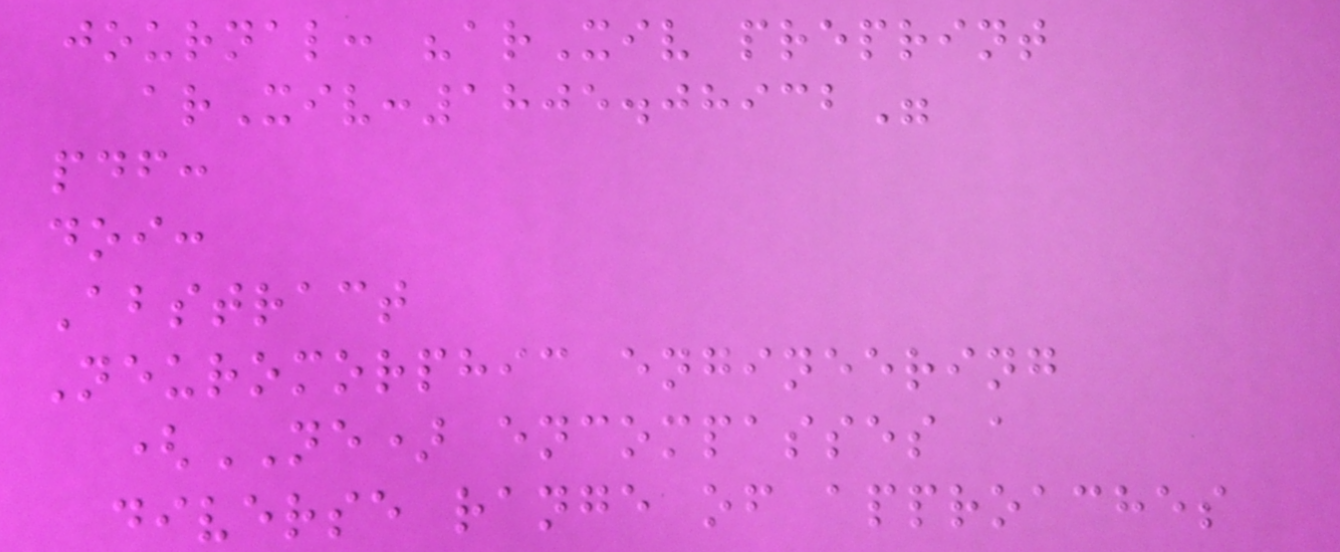journal: "arXiv preprint
arXiv:1805.08932"
pdf:
doi:
Abstract
Neuromorphic engineering
(NE) encompasses a
diverse range of approaches
